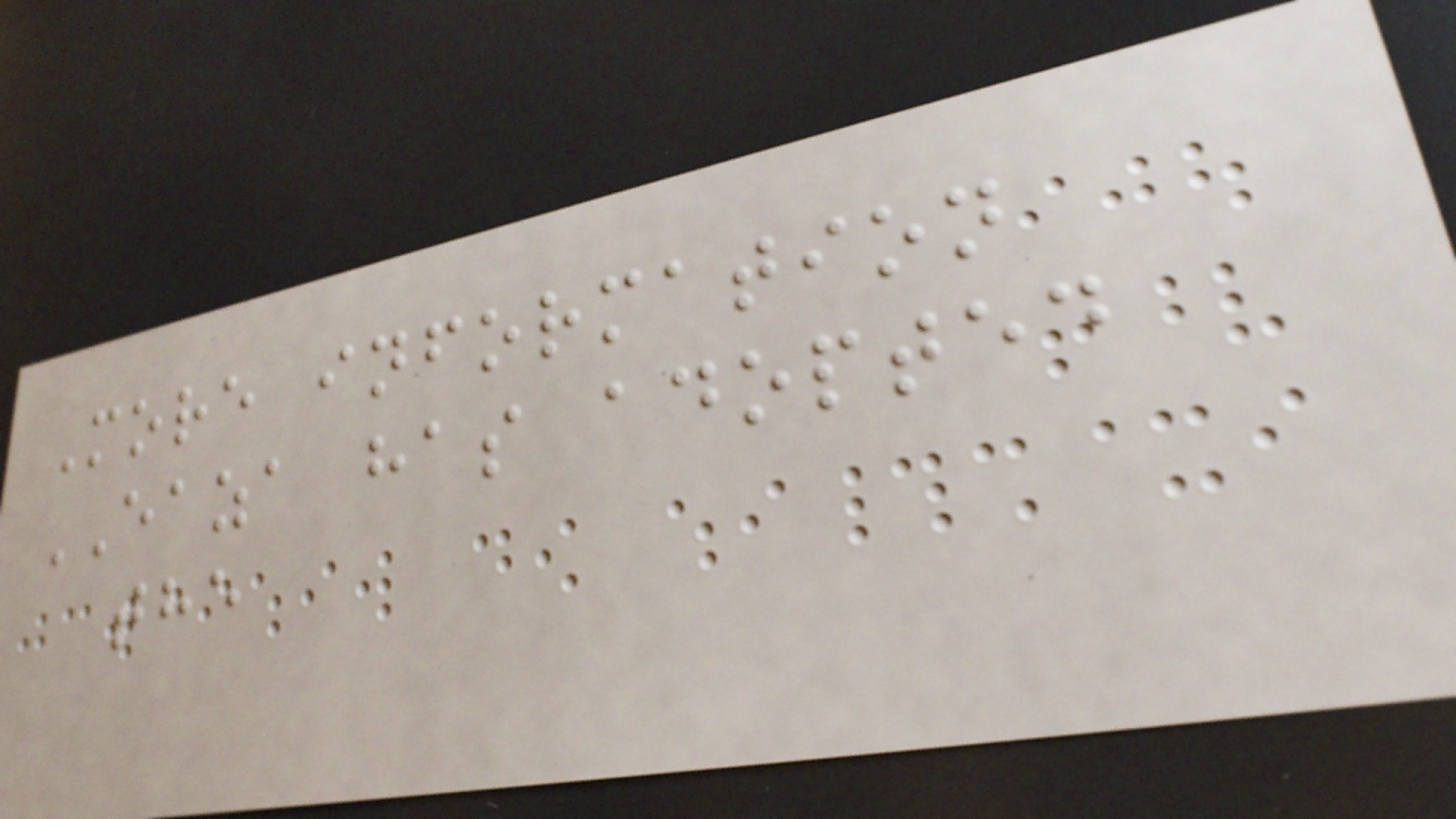More information
EAZA has adopted
the
